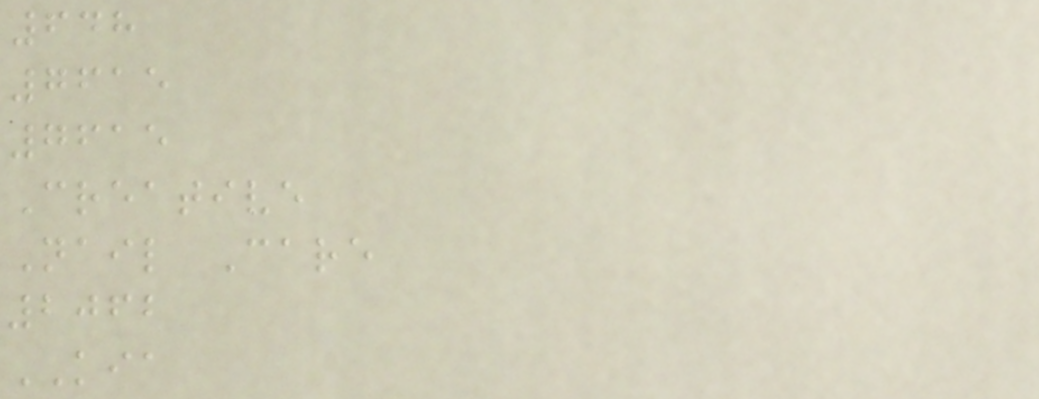648
7615
7615
Creative
Nail Care
2062
KIA
